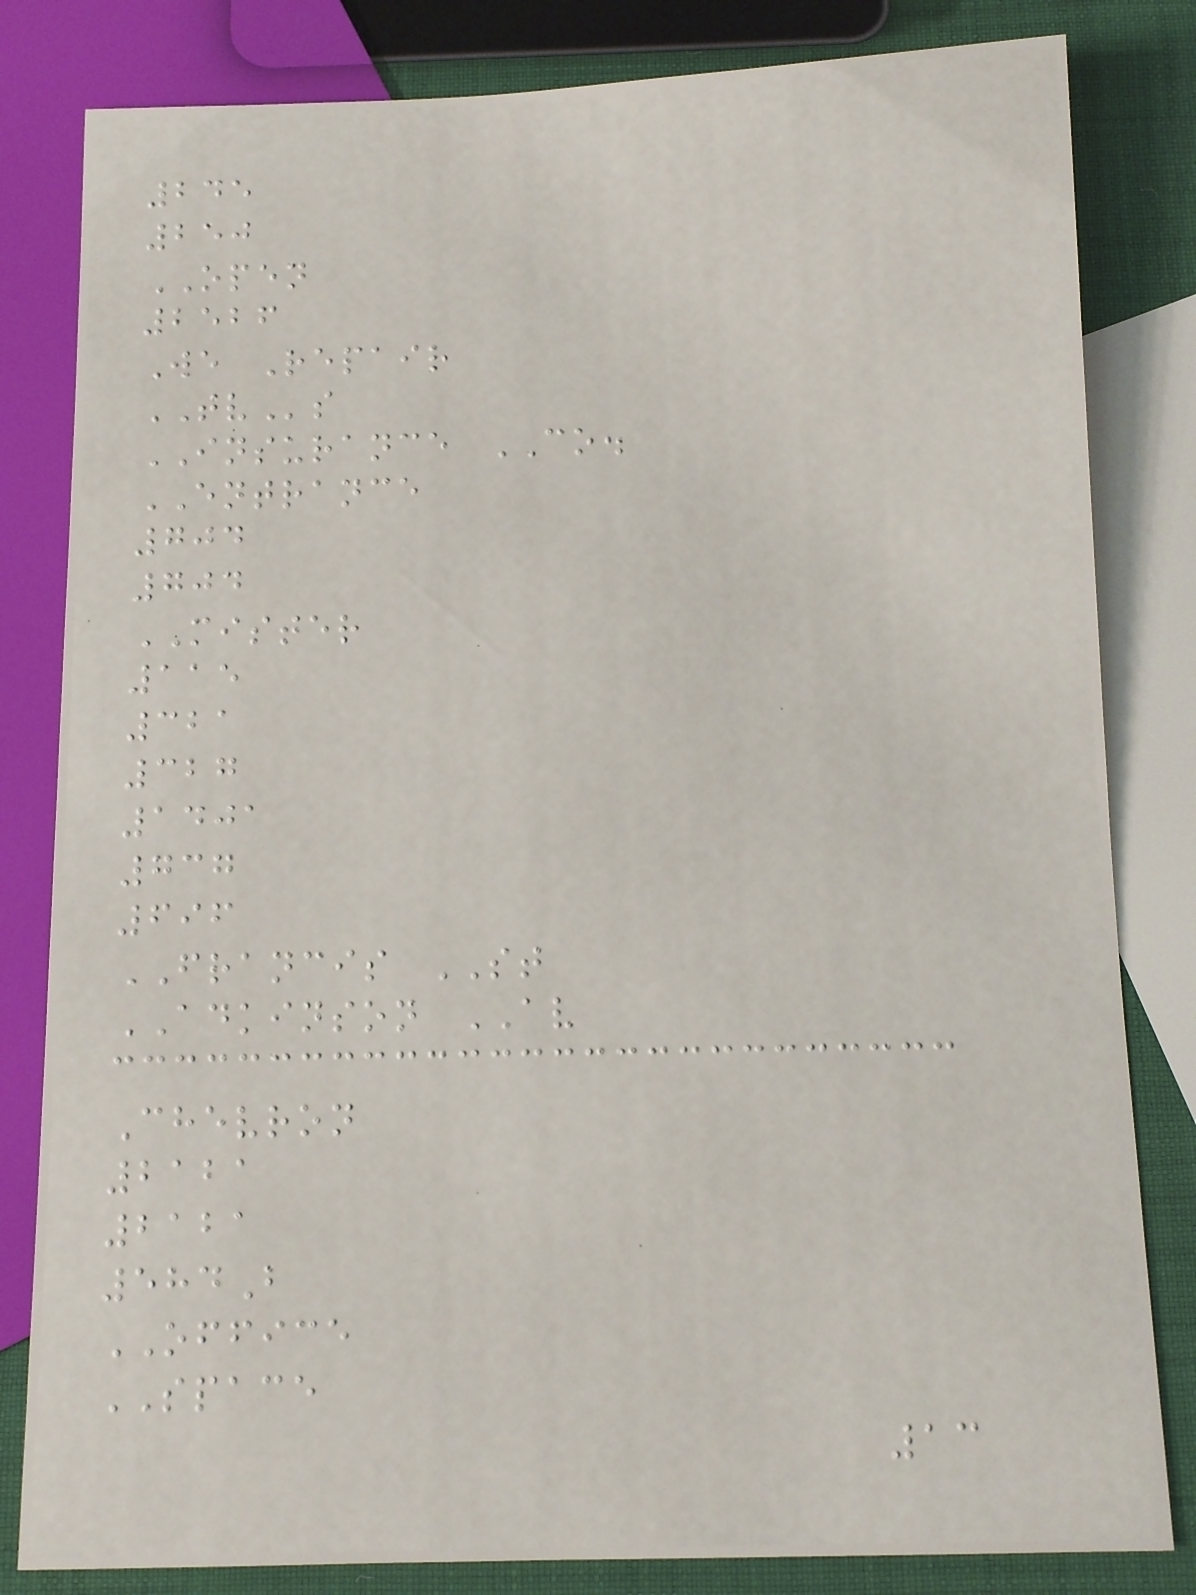245
250
OPEN
2526
We Repair
TVs
INSURANCE CO.
ENTRANCE
704
704
MISTER
115
321
327
1401
737
696
FRANCIS ST
ADKINSON AV
Chevron
2121
2121
584B
OFFICE
SPACE
13
